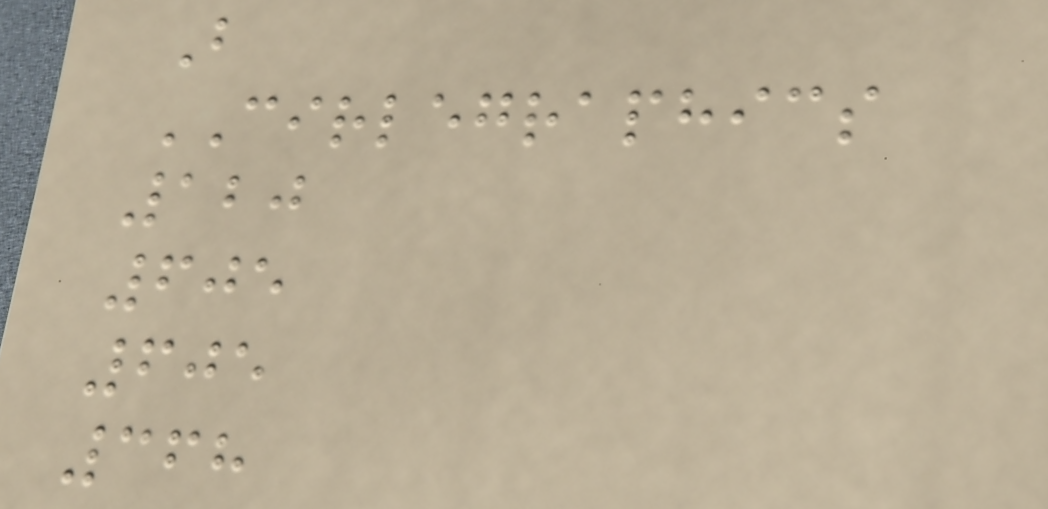B
CIRLEGRAPHICS
120
605
605
368
